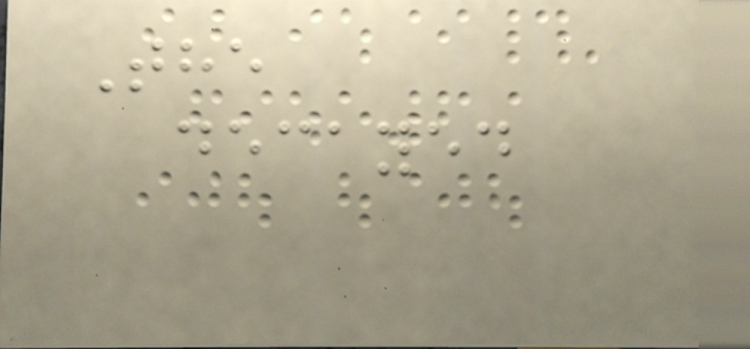The
decayed
